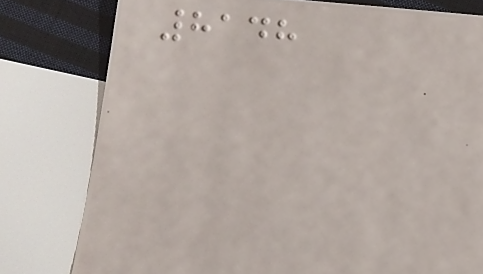8148
